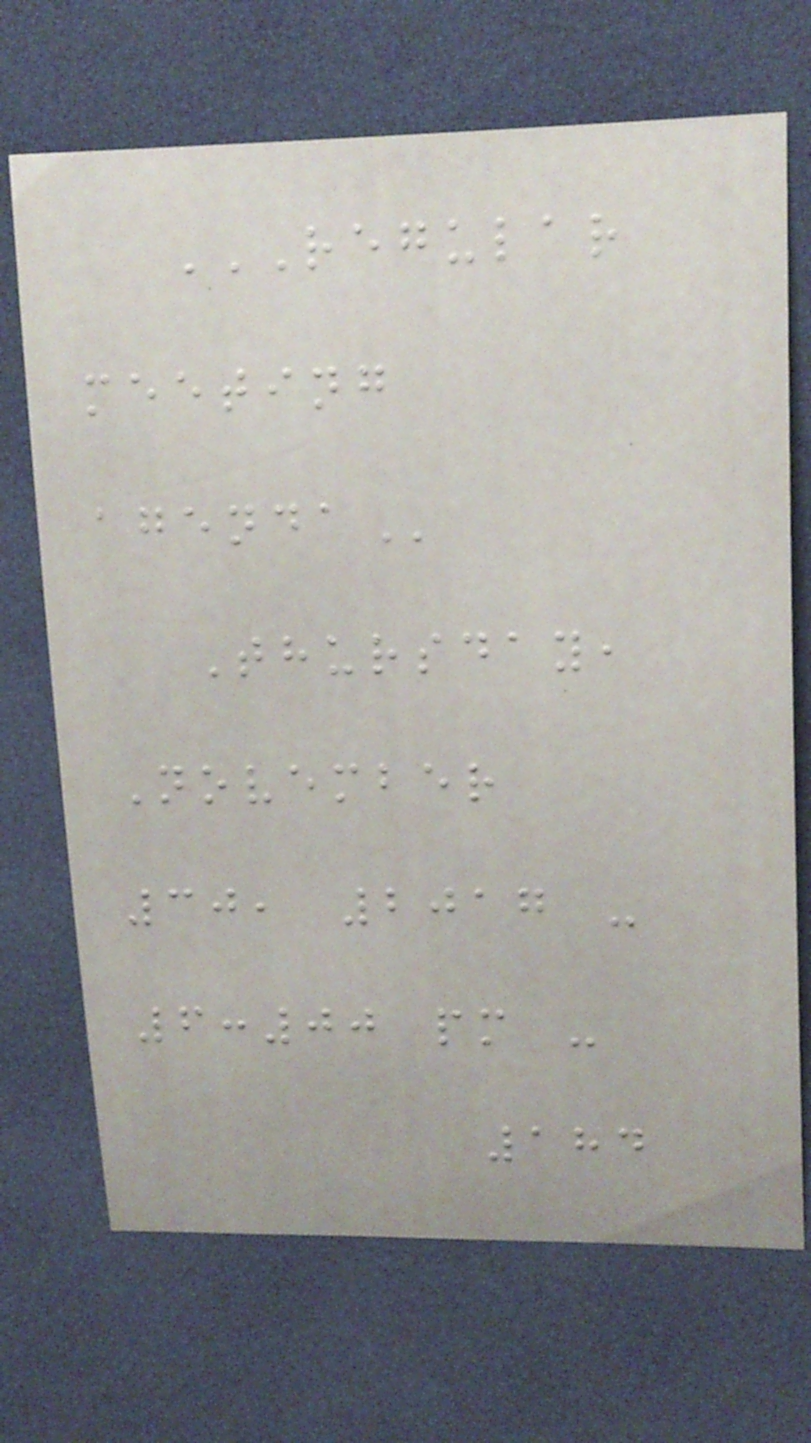REGULAR
MEETING
AGENDA
Thursday,
November
30, 2017 -
6:00 pm -
184
